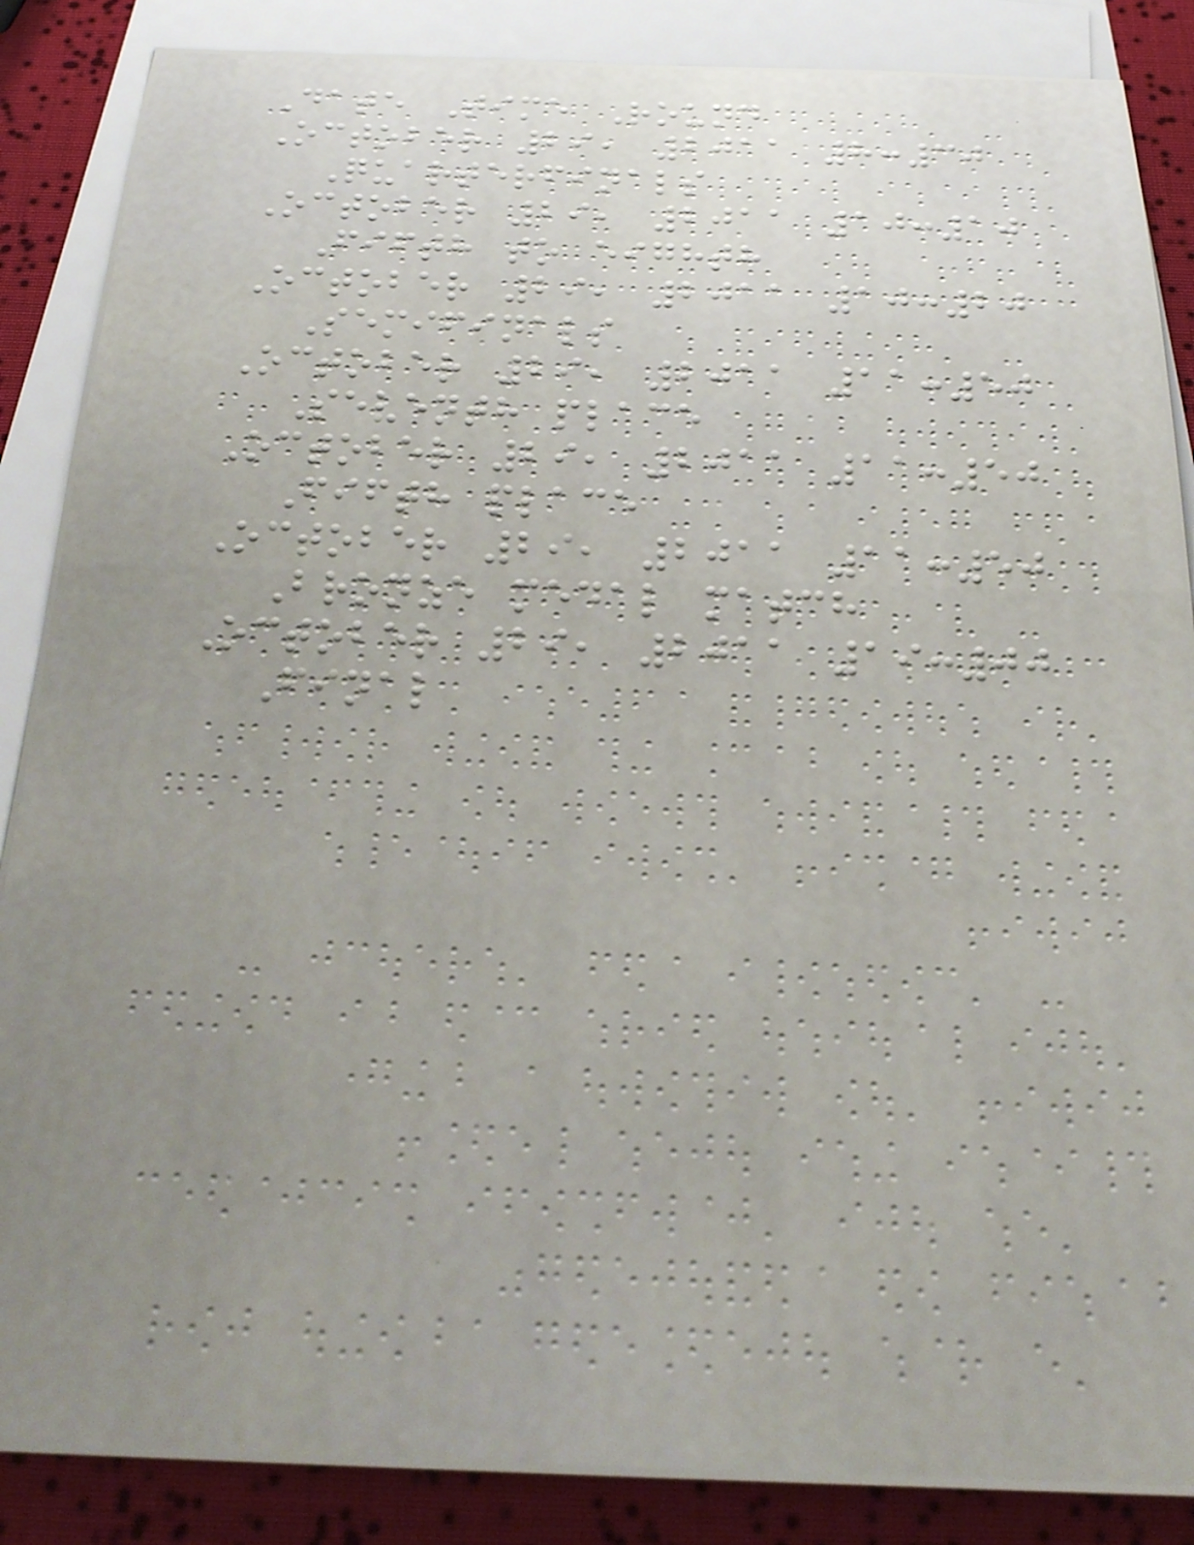Date Time Round
October 29, 2011 8:30
Quarterfinals
October 29, 2011 10:10
Fifth to eighth
October 29, 2011 10:20
Semifinals
October 29, 2011 11:50
Seventh place
October 29, 2011 11:50
Fifth place
October 29, 2011 11:50
Bronze medal match
October 29, 2011 19:00
Final
